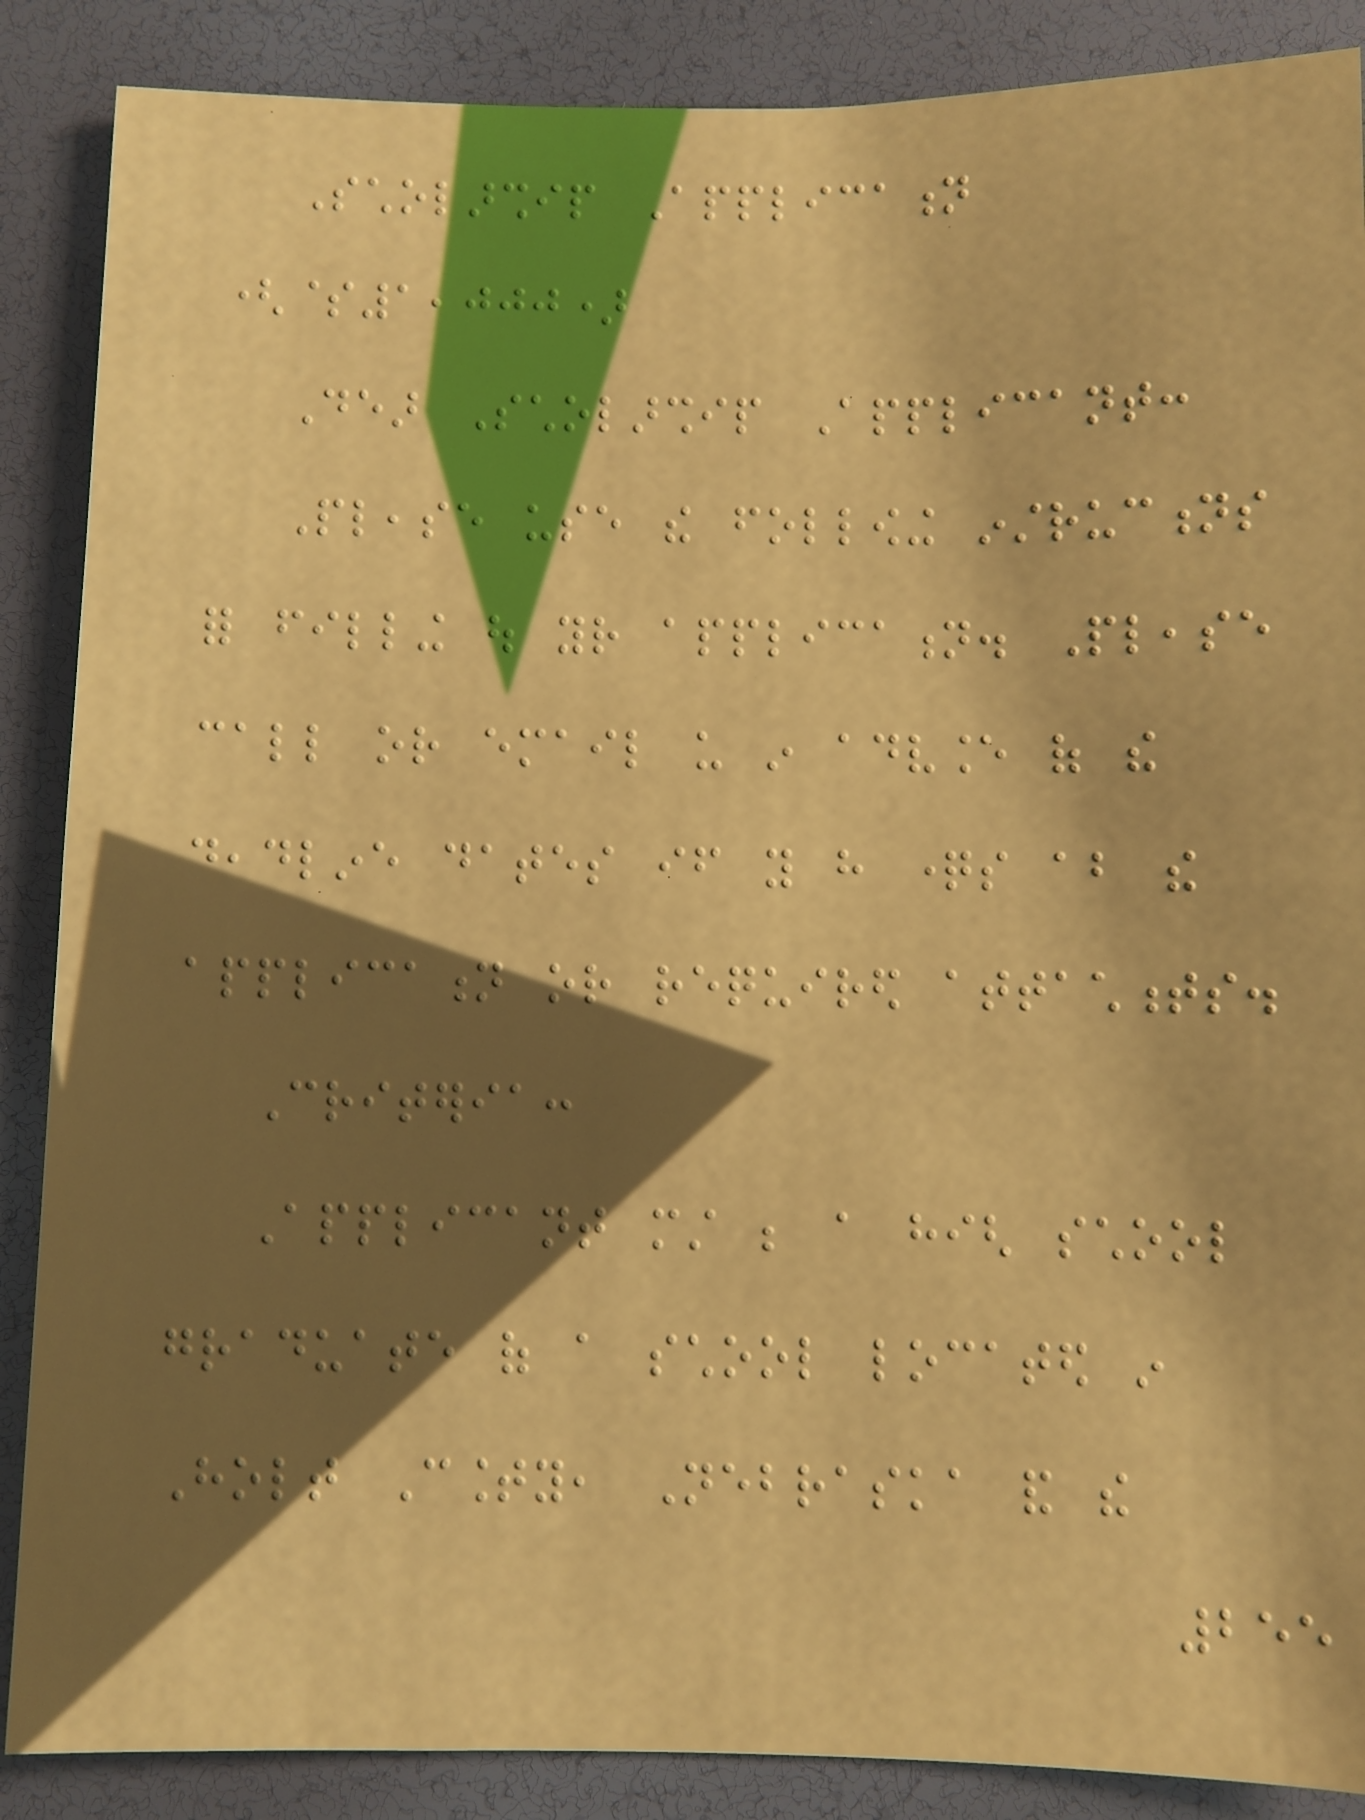Scholarship Application
($1,000)
Dear Scholarship Applicant:
Please use the following instructions
for filling out your application. Please
call or email us in advance of the
deadline dates if you have questions about the
application or required attachments.
Criteria:
Applicant must be a high school
graduate of a school located in
Holt County, Nebraska and the
255
